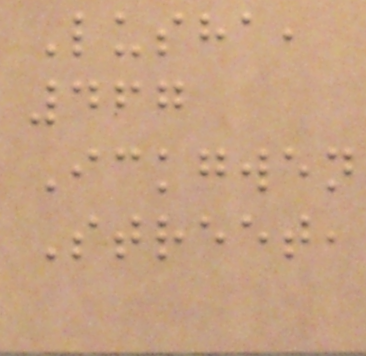Lusha,
467
Ickgwen
Street,
